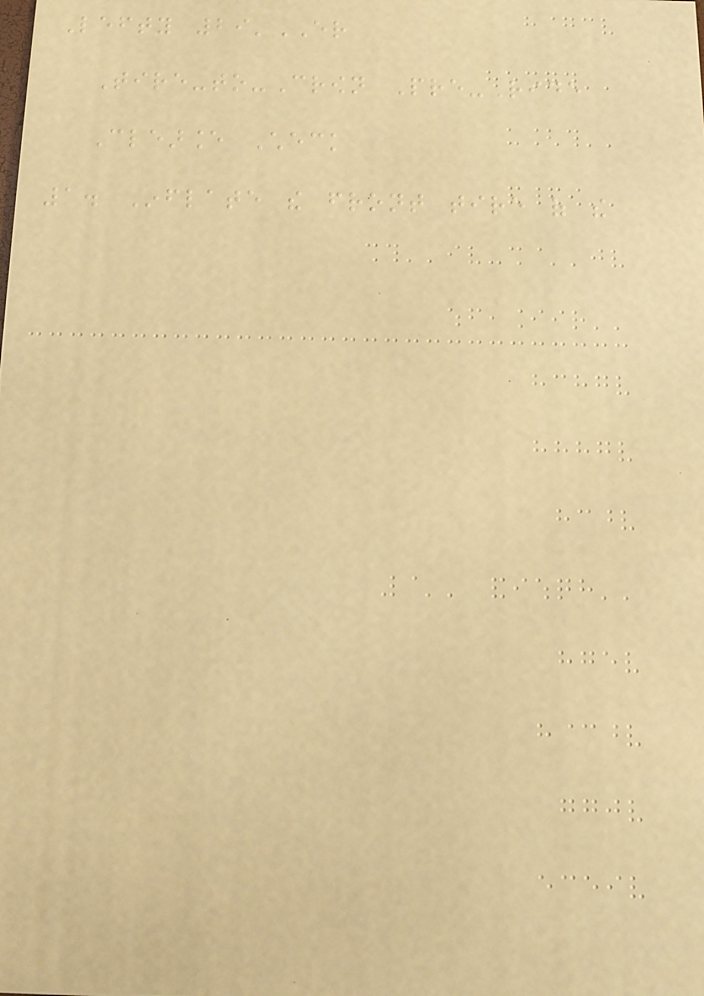Lefty 29'ER
Tire-to-Crown Pre-Ride
Clearance Check
1. Inflate the front tire of the
